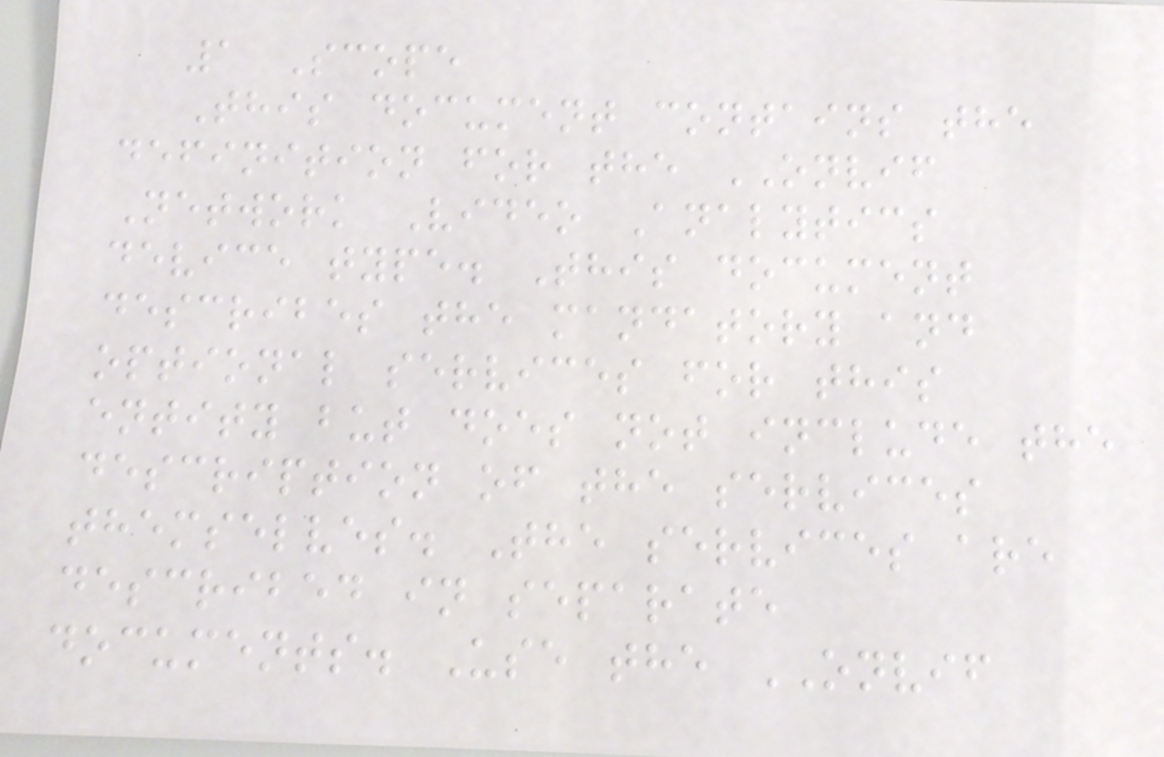1 Scope
This document contains the
definition for the ONVIF
Network Video Analytics
device type. This document
describes the mandatory and
optional services for this
entity but does not include the
description of the services
themselves. The services are
described in separate
documents. Use the ONVIF
